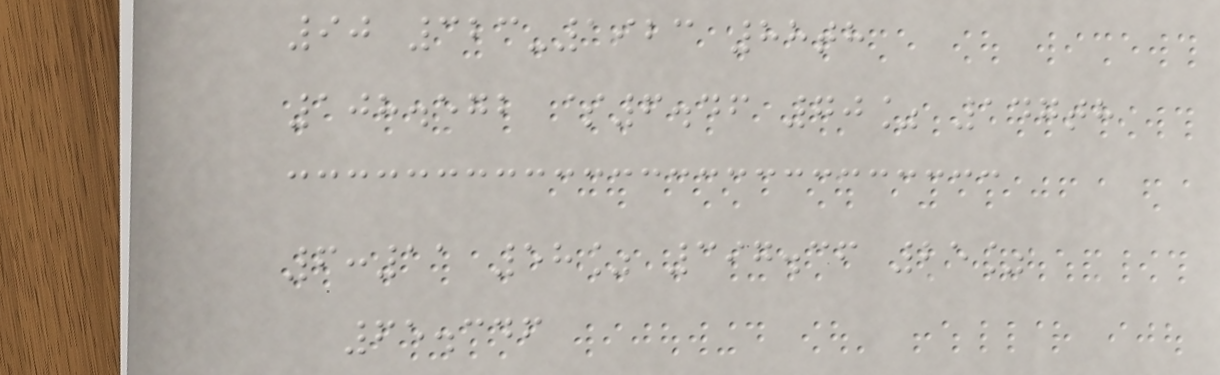90 323-1923 88th
108.572 $6.46 70% 147th
6:11 58% 397.36 25%
65.346
